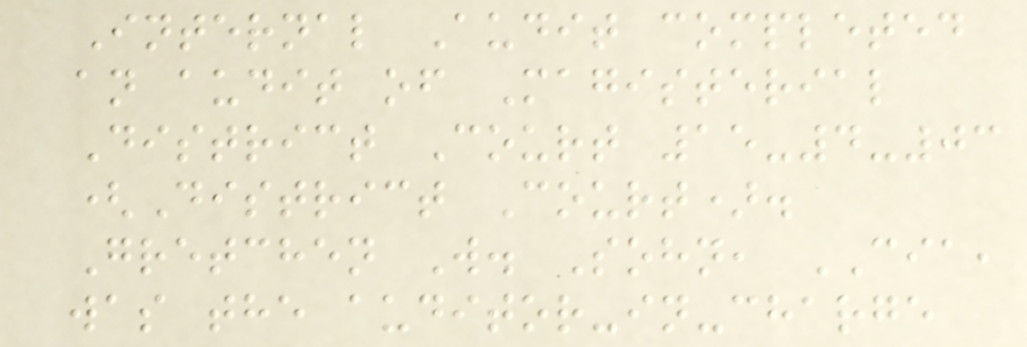Internal Audit completed
an audit of Magisterial
District Court 15-4-03
(District Court).
Gretchen W. Sohn, CIA,
was the auditor-in-charge
